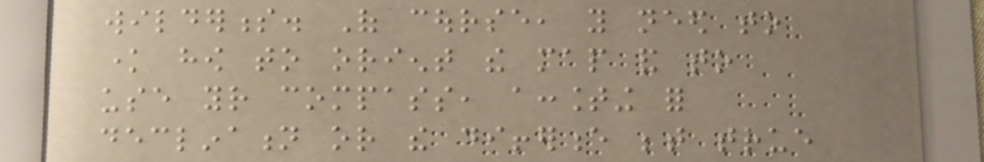wilderness. Of course, you need to
know how to orient the map and to
use your compass, accounting for
declination or the difference between true
